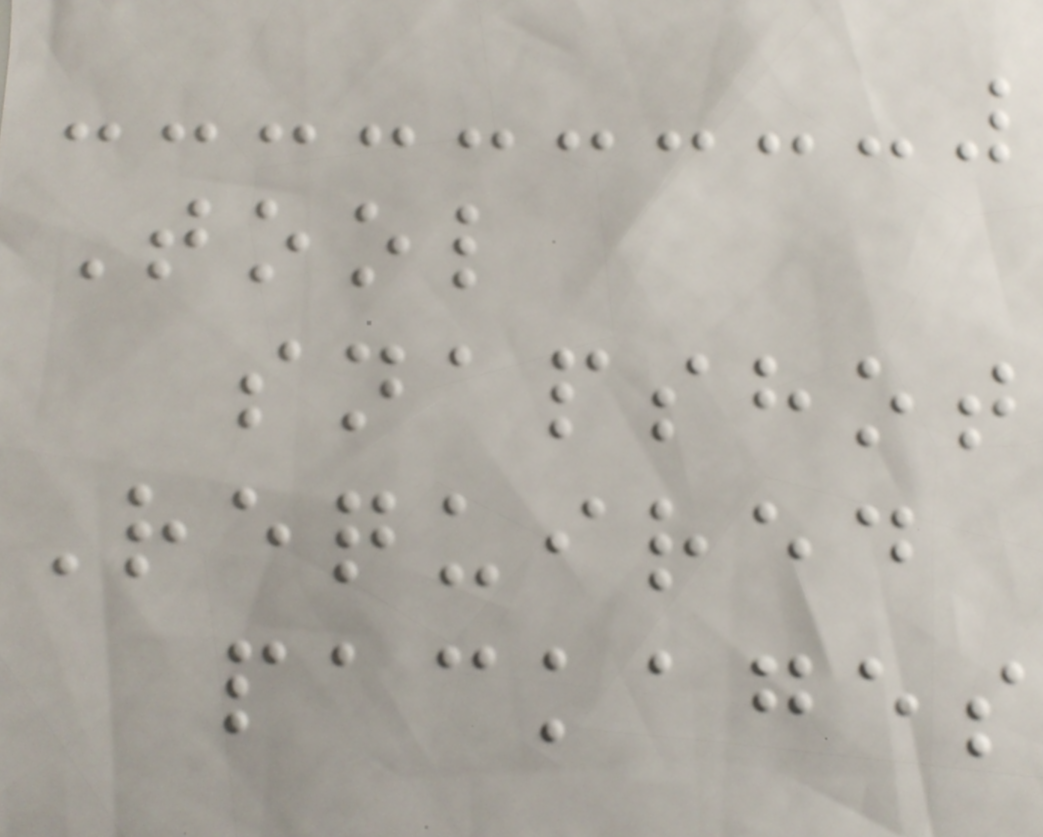Tool
snapshot
Required
packages
